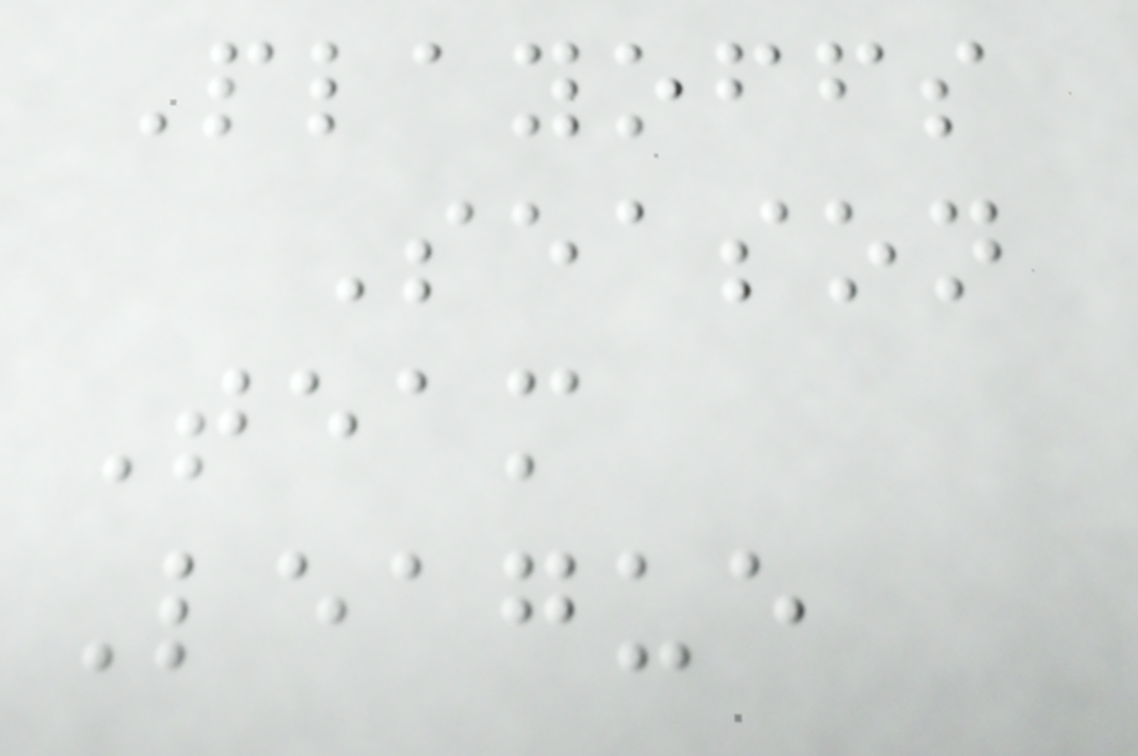Playoffs
Season
Team
League
